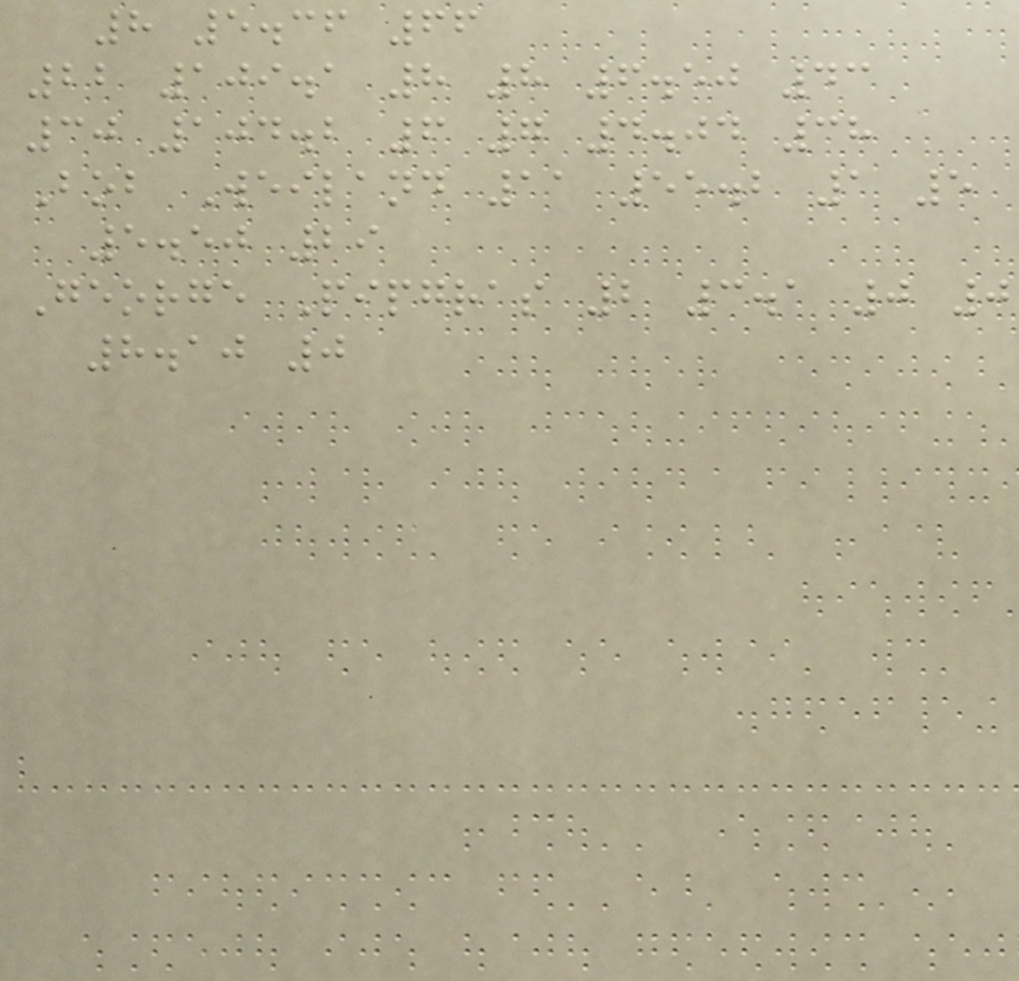8 5.36 66
22 109.1 8 8 6.50 43
30 104.2 6 7 4.04 38
Bob Weiland 11 55.2 1 5
5.50 29
George Pipgras 2 3.1 0 0
8.10 0
